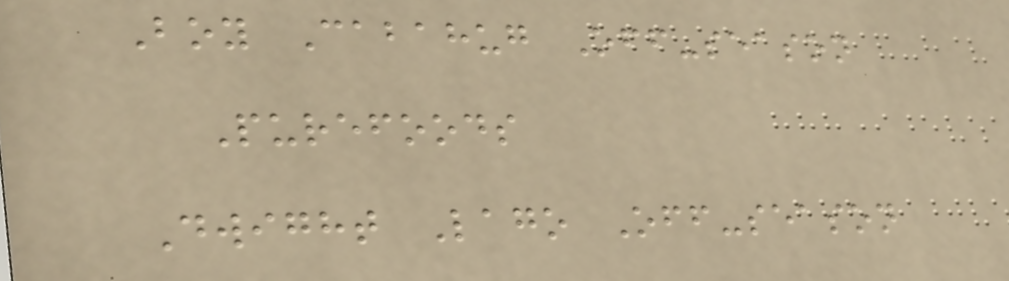Boy Cabahug Off-season
Purefoods
Dwight Lago Off-season
